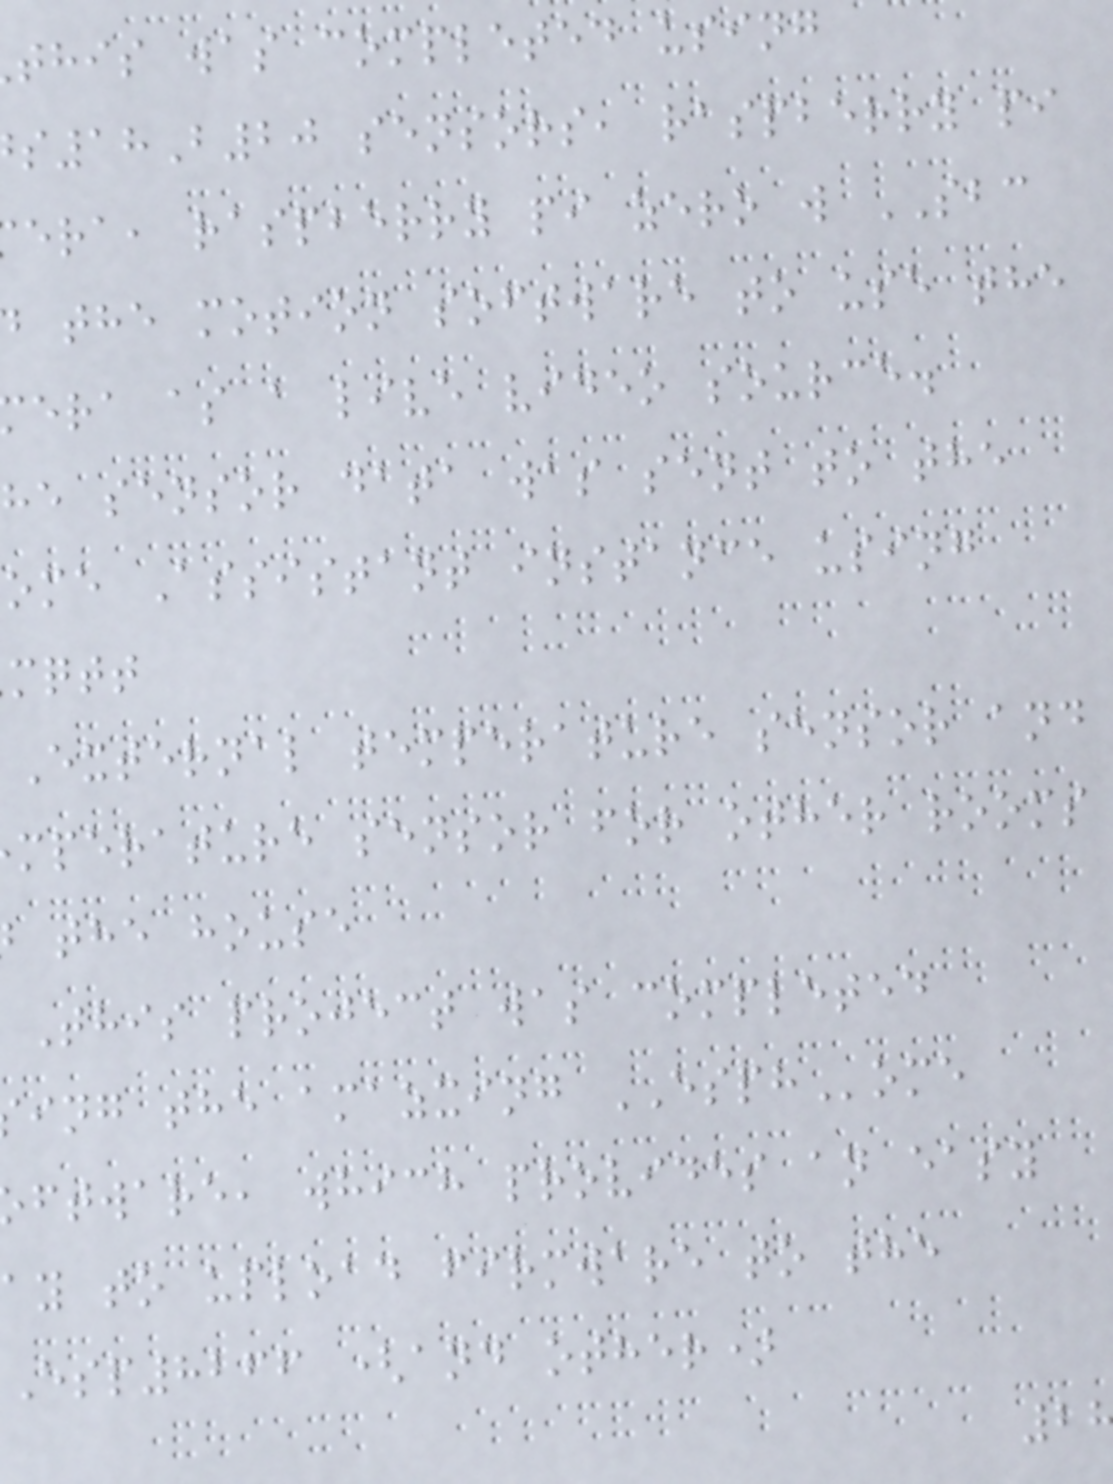this was completed using
18B20 sensors, raspberry pi
era, raspberry pi zero w SBC
the motion software to use the
era as a live video source.
he sensor data was sent to the
ome Assistant instance using
mqtt
External temperature sensor and
mperature sensor for other rooms
the house
This project was completed
ing the amazxing ESPHome
ftware, which provides an easy
ay to upload firmware to the
esp8266 (and other)
